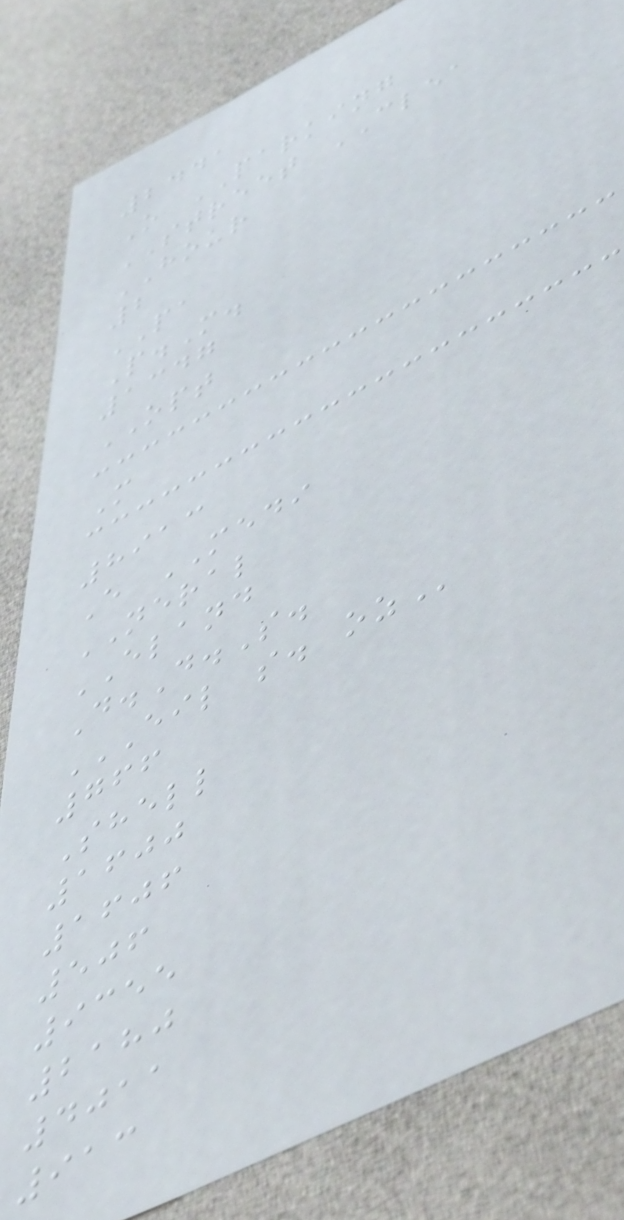2441
O PARKING
STREET CLEA
HOUR
2
PA
P.M.
1347
OPT
M
8913
E MEDI
NERAL
ELAND
D.D.S.
EIL S. OZ
766
Shell
1600
1606
506
9355
2180
4011
913
